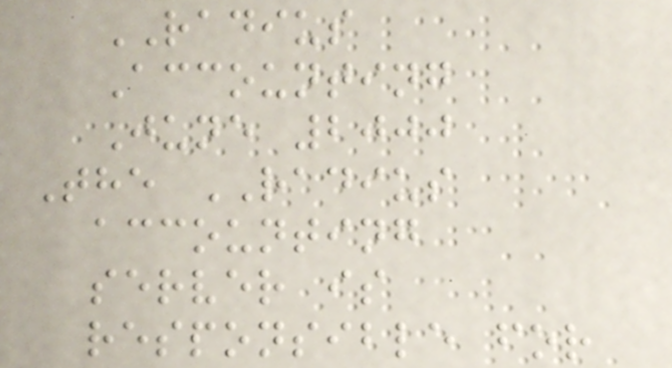RADIUS
Accounting
June 2000
The RADIUS
accounting
server is
responsible for
